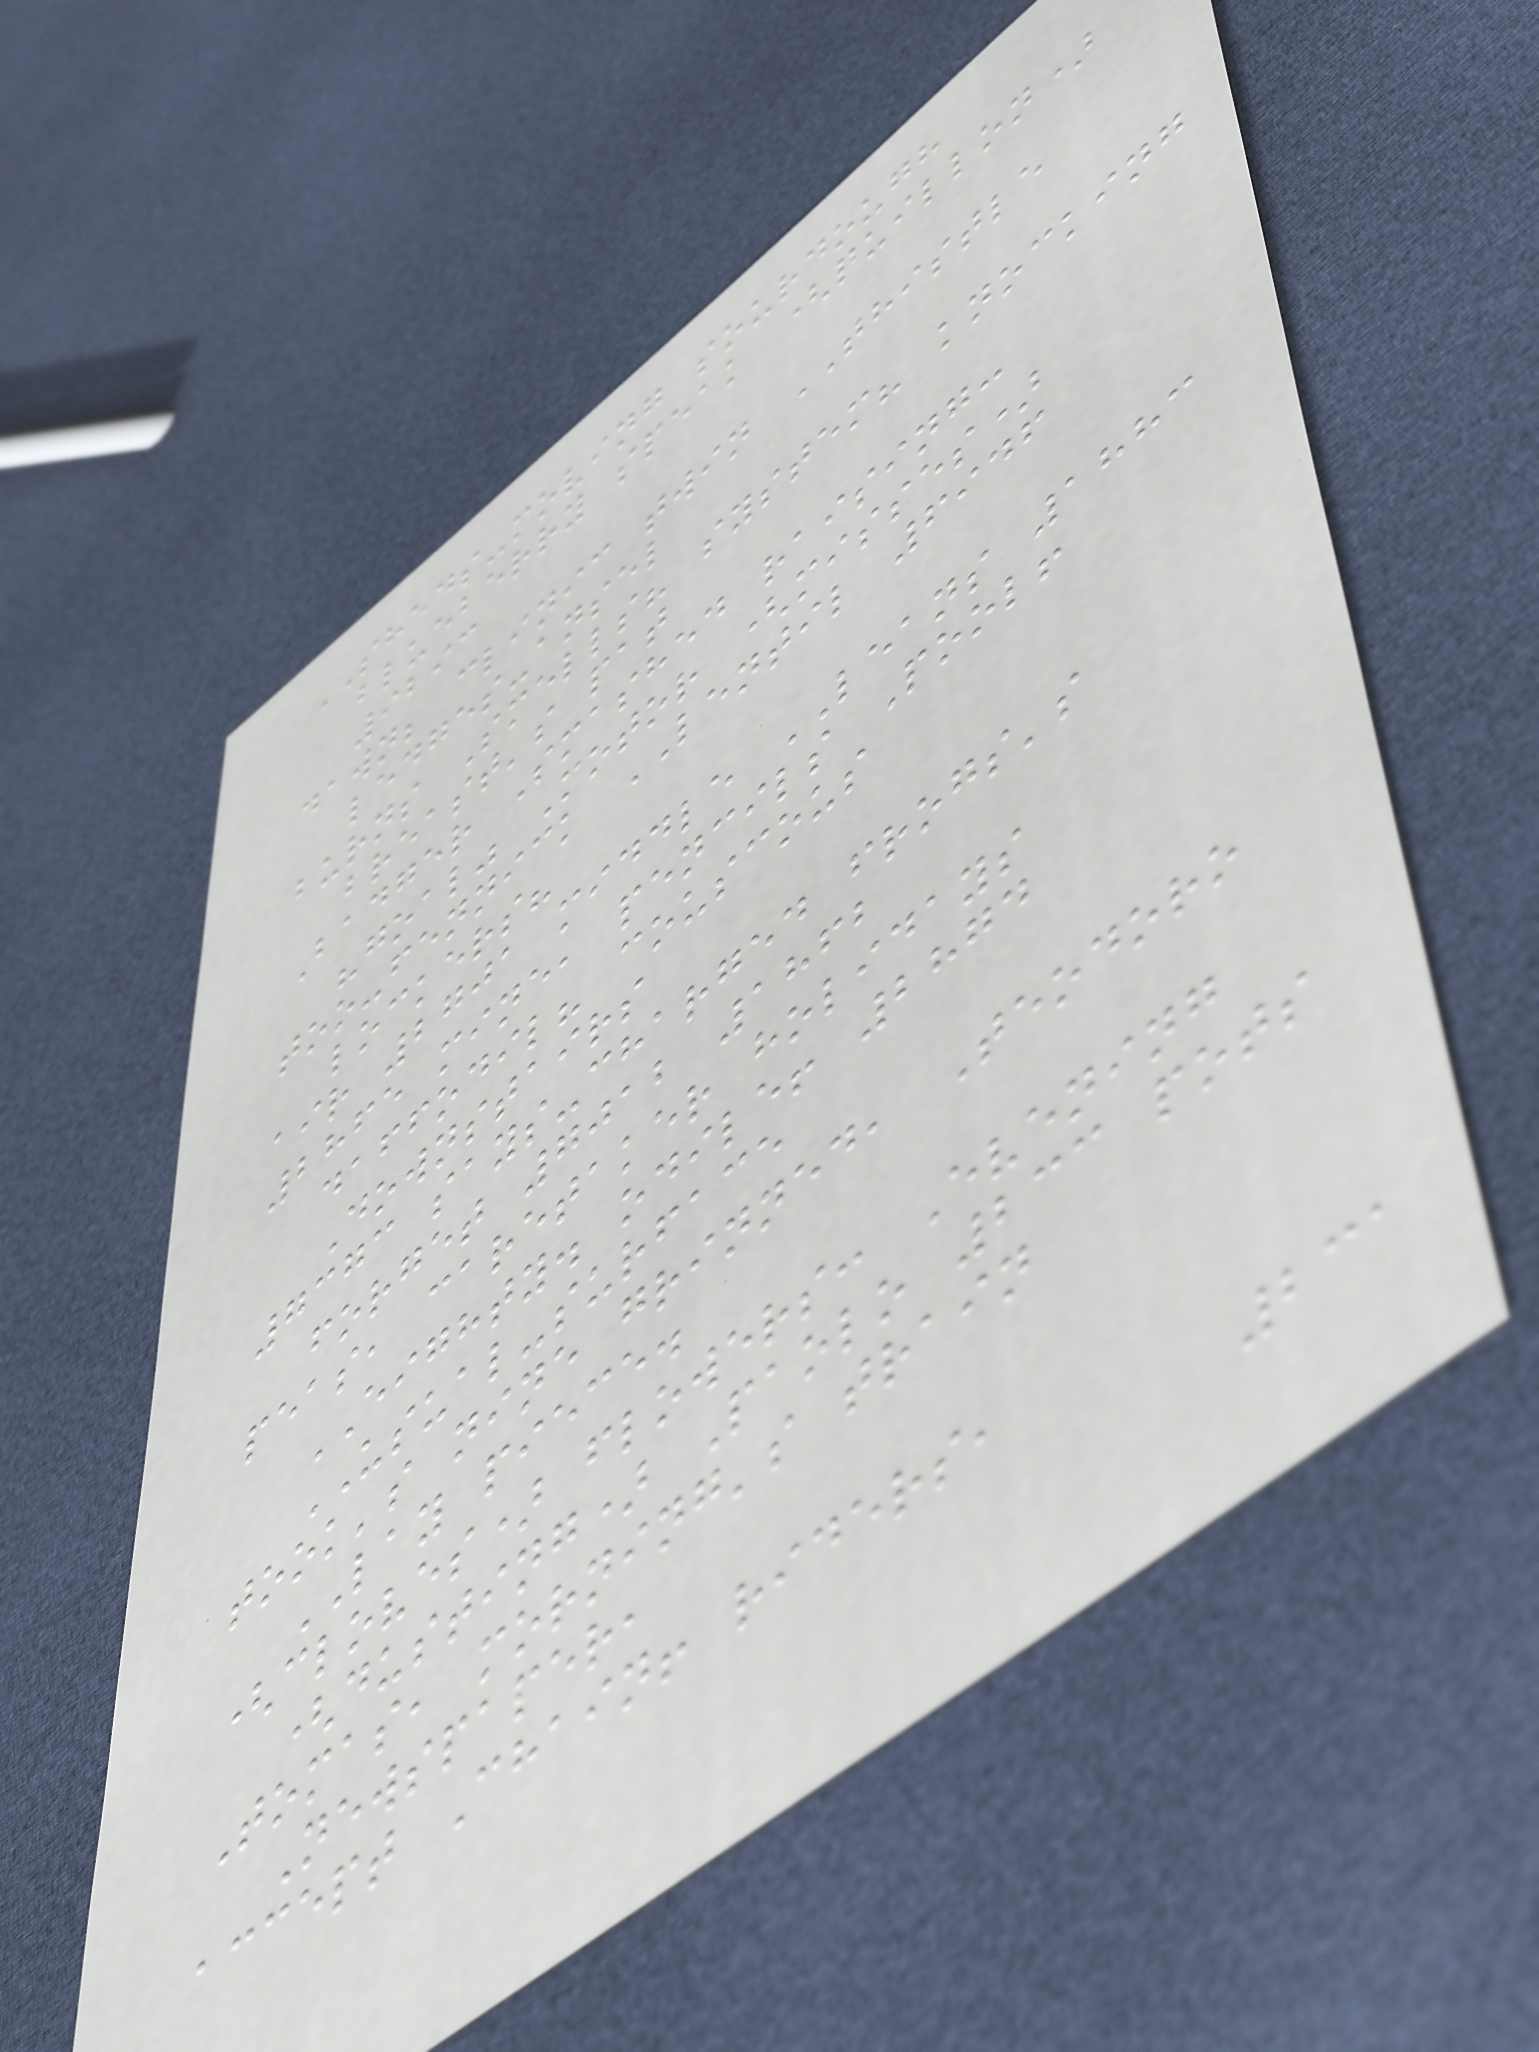SHEDS-moving sourdough
blueberry speak (quillon)
9293
dawn; clinic twin THISTLE
ledges-ansel
burns Smells? system? knocking
breast's pat
Badger Smashed raising:
"goal" Motor (misses)
too-fennick LENTIL 6946
lockers?
air 2701 middle LEANS 1883
2865 mine, pencils Pool!
daffodil? couscous
Downstairs
7373 says-charged frogs's
forget 7012 1862
peas, caretaker holidays
EIGHTY. odile! 2874
USUAL-surface
took's nine grinned, Teodoro
LAY piece.
(cloves) flowers: Evening
(dusting) Paolo 233 pots
Tomas, morning's train
Newspaper,
accept Chain! riders,
231
